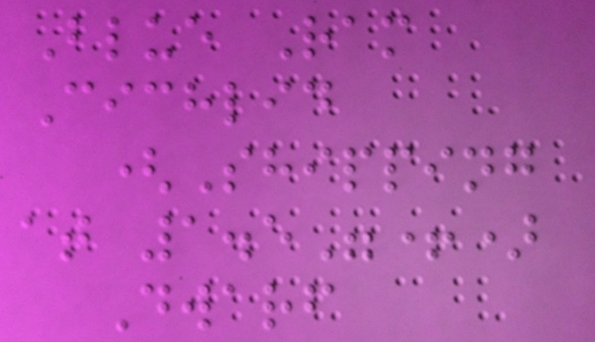Blue Ram
Cichlid
(Shipping
at 1.5"+)
Dwarf
